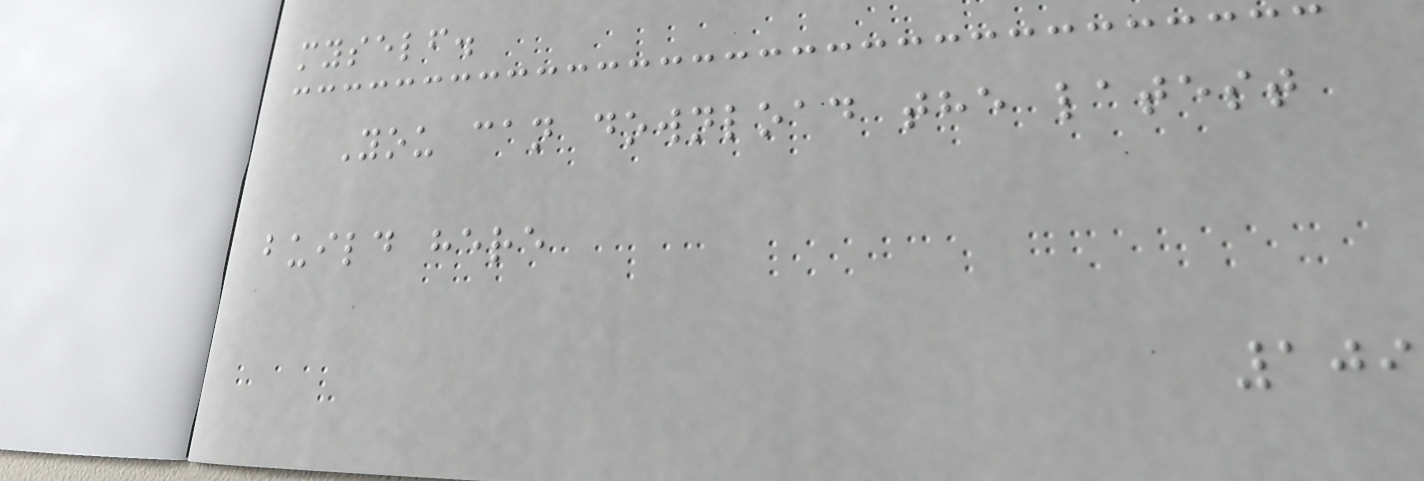myself.
You can download the latest
build here
109
